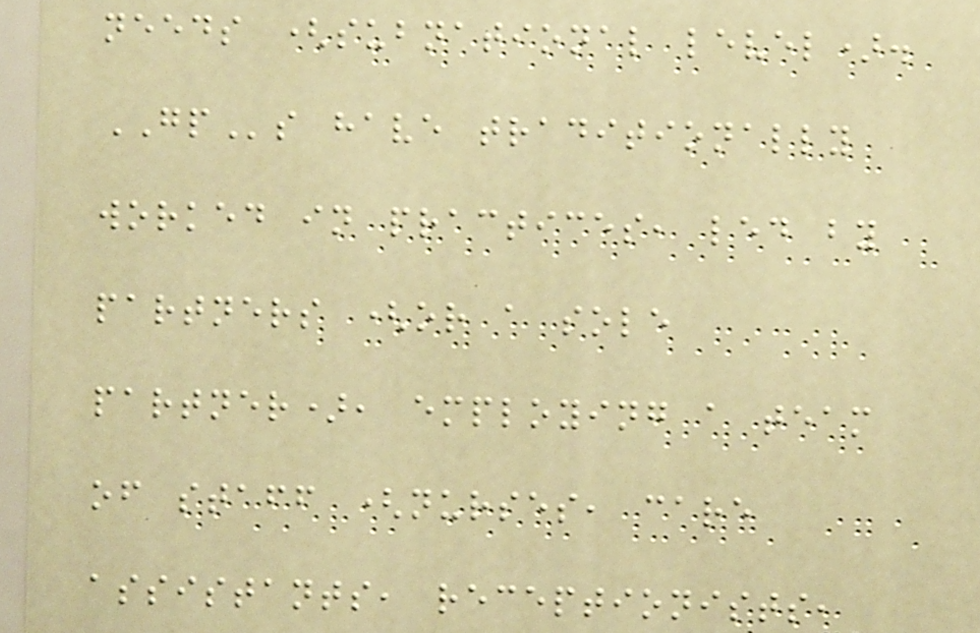needs (subnational level).
GPs have traditionally
worked in practices, led by
partners (or a sole
partner), employing a team
of staff (nurses, care
assistants, receptionists,
